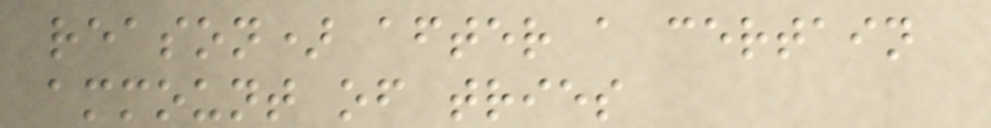reason) after a certain
ammount of tries
